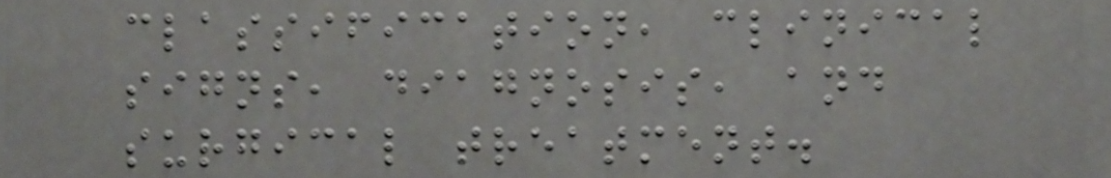classification, clinical
signs, diagnosis, and
surgical treatment.
